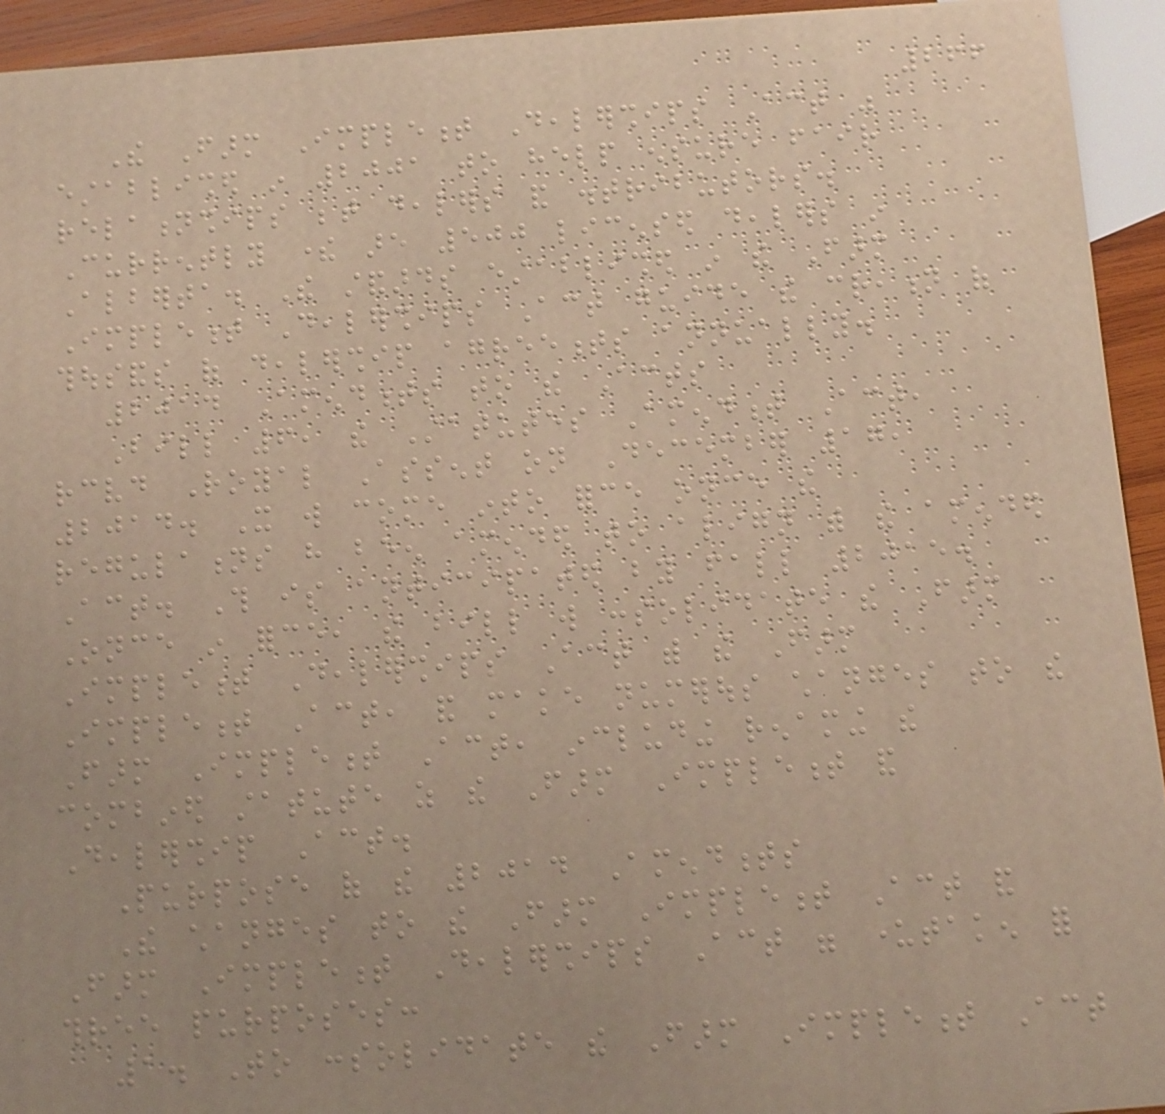266
The Farm Implement Dealerships Act was
established in 2001 to help ensure fair
relationships between dealers and distributors.
Currently there are 500 licensed dealers in
Alberta. The standards established in the Farm
Implement Dealerships Act guide the creation of
thousands of dealership agreements annually.
2014 Amendments to the Acts
Bill 6, the Statutes Amendment Act,
received Royal Assent on December 17,
2014. It will come into force once the
regulations have been amended to align with the amended
Act. This is anticipated by fall 2015.
Once in force, the bill will consolidate the Farm
Implement Dealerships Act with the Farm
Implement Act, and make numerous changes to the
Farm Implement Act, including renaming the
combined statute as the Farm Implement and
Dealership Act.
Purpose of the 2014 Amendments
The changes to the Farm Implement Act and
Farm Implement Dealerships Act were undertaken for
three purposes:
1. To consolidate the Farm Implement Act
